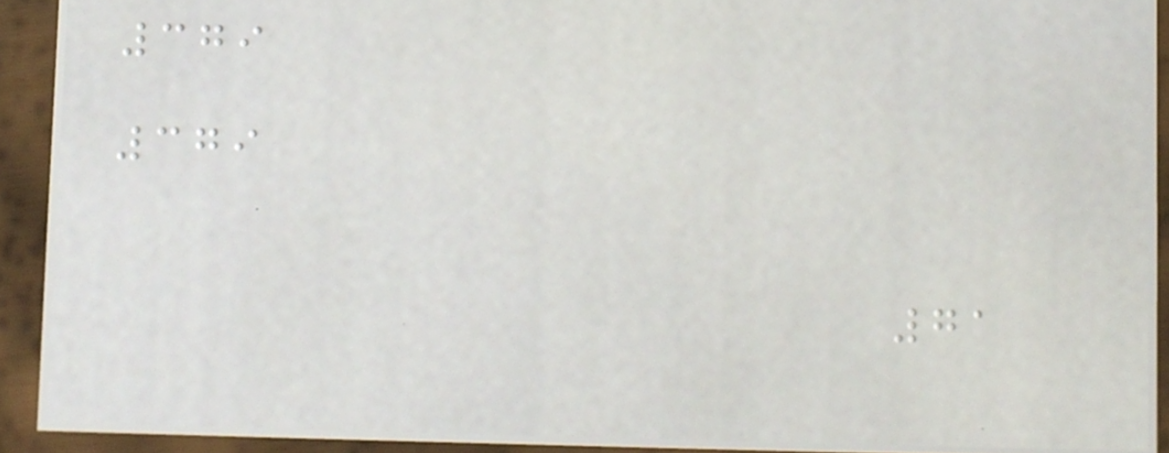379
379
71
